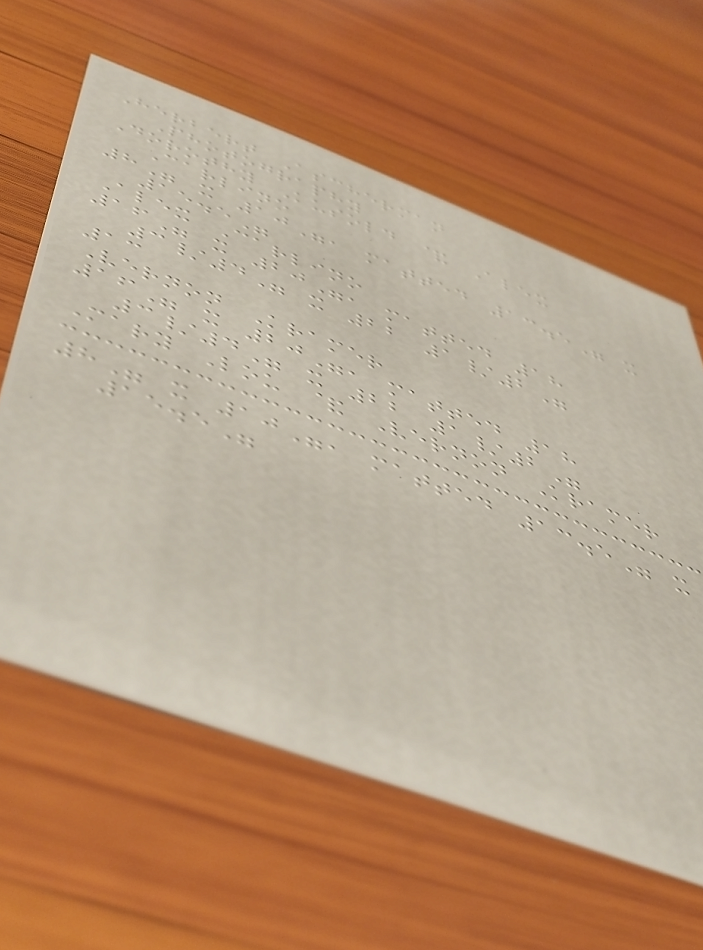Herbert Ascherman
Photography
Dorothy Kusold & Alex
Carlino
8" x 10", matted 13.5" x
15.5"
Alex Carlino
16" x 20", matted 18
3/4" x 22 1/2"
13
Vernon Kramer
16" x 20", matted 18
3/4" x 22 1/2"
Mary Lou & Vernon Kramer
8" x 10", matted 13.5" x
15.5"
